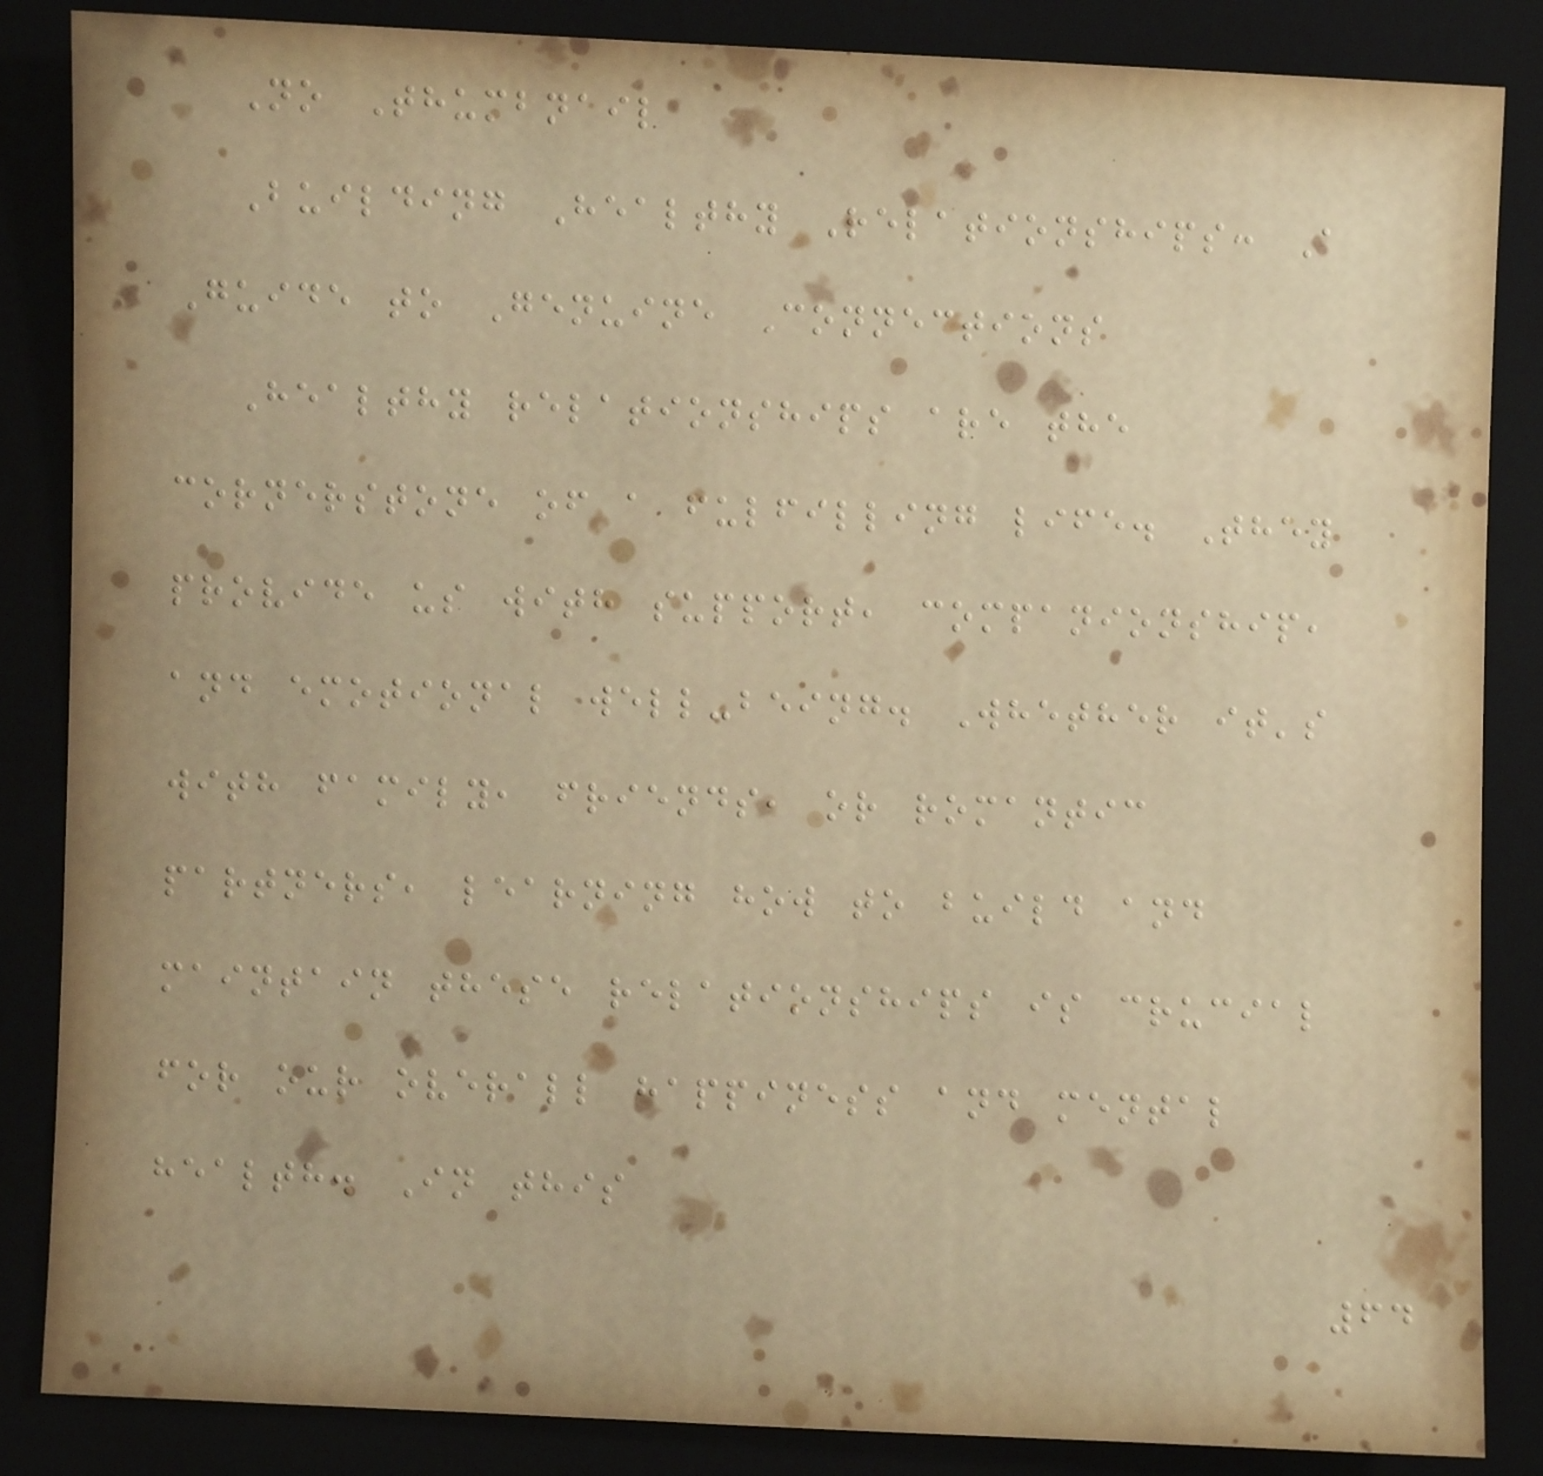No Thumbnail
Building Healthy Relationships: A
Guide to Genuine Connections
Healthy relationships are the
cornerstone of a fulfilling life. They
provide us with support, companionship,
and emotional well-being. Whether it's
with family, friends, or romantic
partners, learning how to build and
maintain these relationships is crucial
for our overall happiness and mental
health. In this
64
